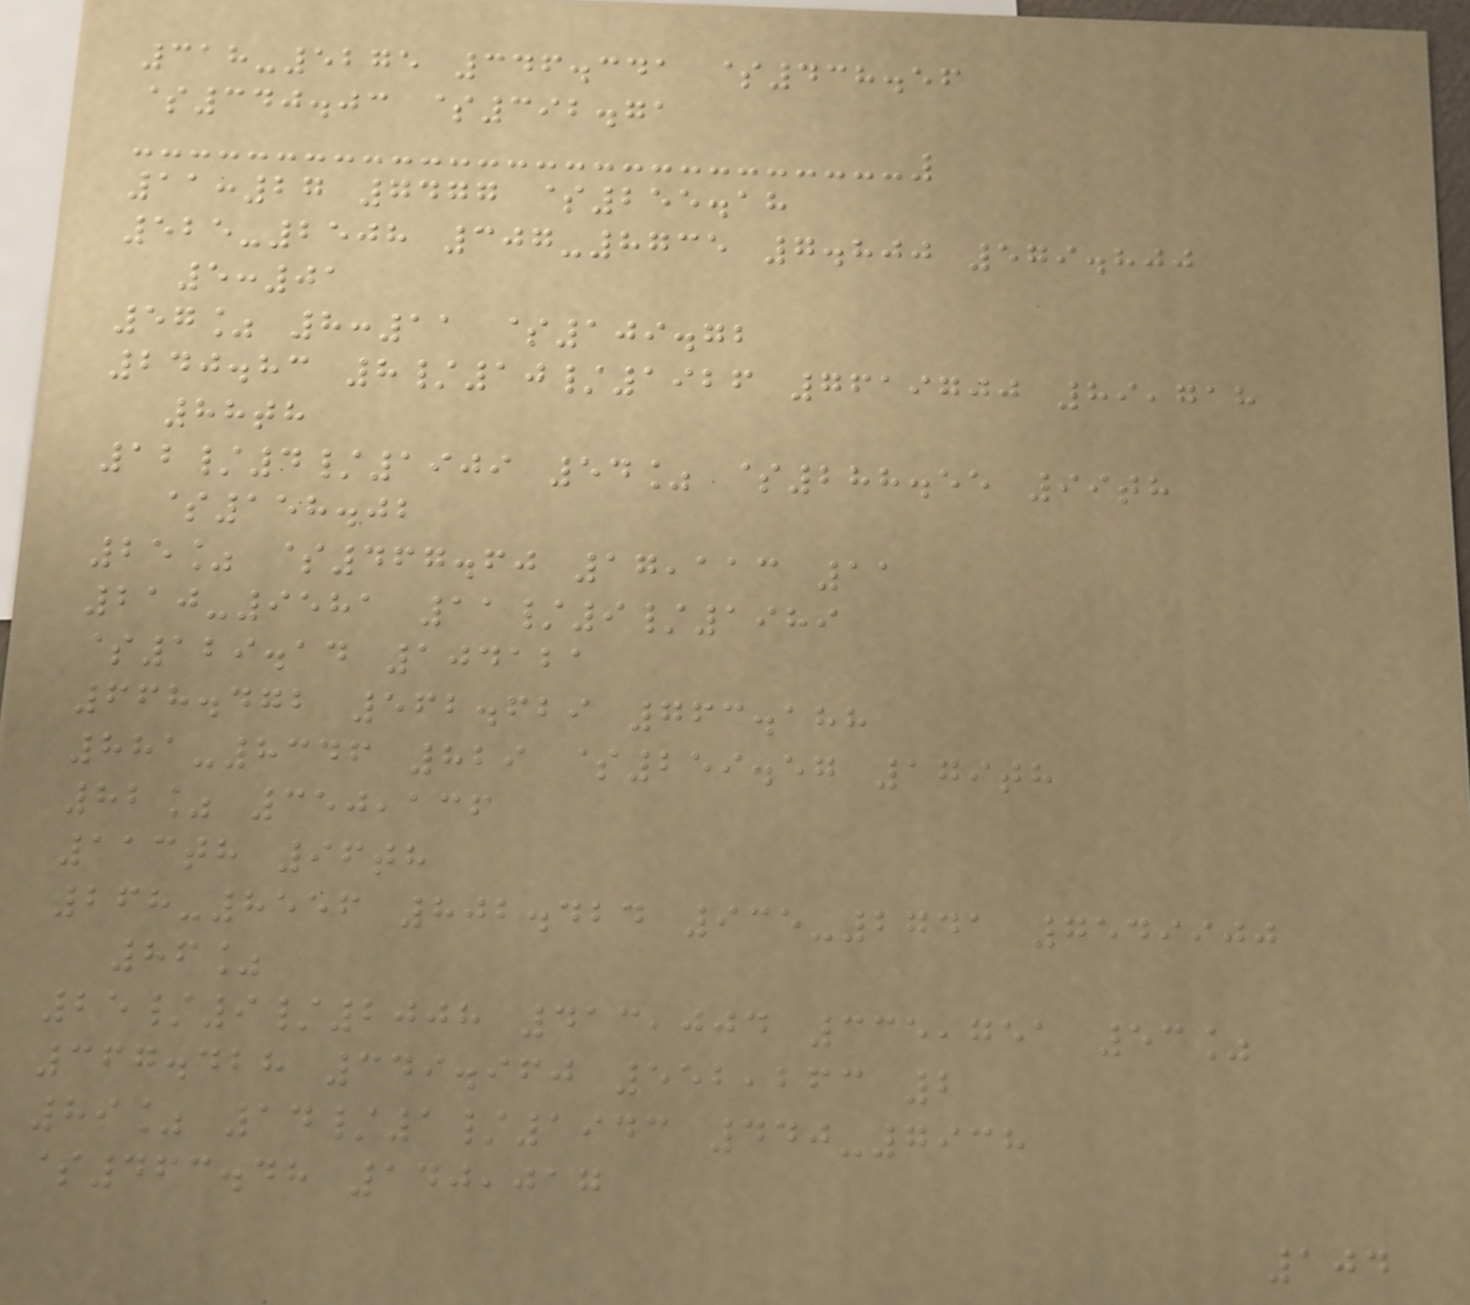318-5275 346.341 $438.56
$340.03 $392.71
11:27 7477 $255.18
525-2508 307-8735 7.800 579.800
5:01
57% 8:11 $109.72
240.83 8/10/1926 7619700 89,718
88th
12/4/1909 54% $288.55 99th
$158.02
25% $467.60 17,113 11
210-9581 11/9/1989
$129.14 104121
668.472 562.629 763.188
881-8346 829 $259.57 179th
82% 350,136
113th 96th
268-8556 802.424 935-2741 7549900
86%
25/9/2008 413,004 335,751 53%
367.428 349.960 552,263 2
89% 14/1/1943 440-7938
$463.48 140,017
104
